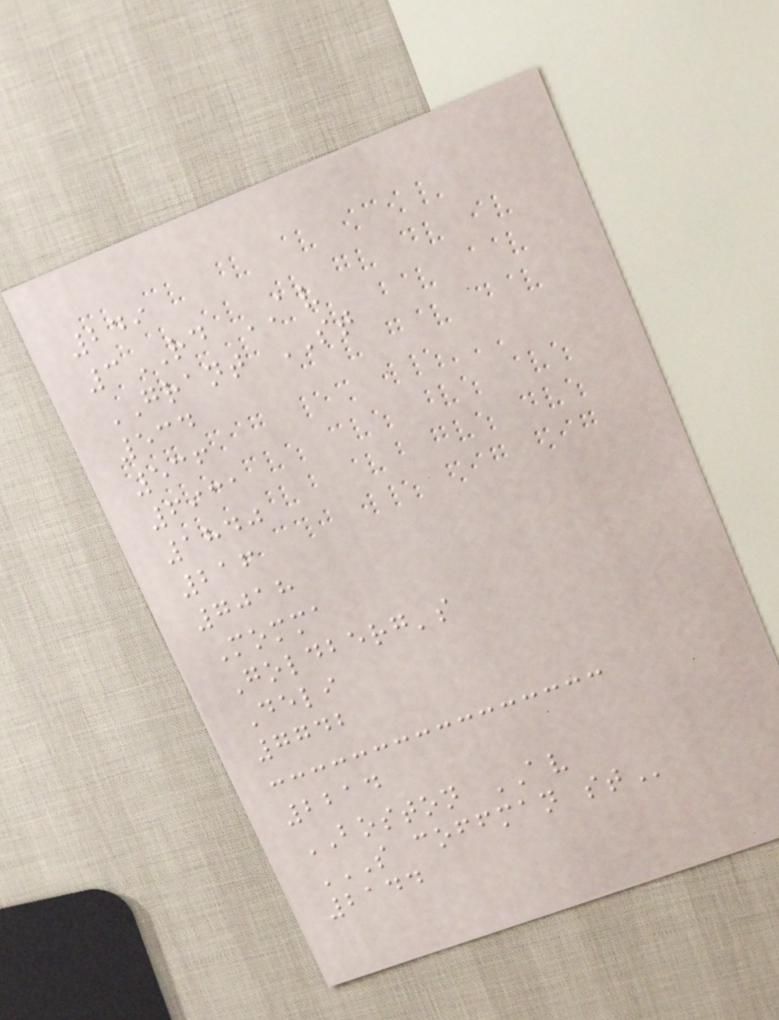249
3RD AV
GRANT ST
534
536
6931
1840
216
7018
Momma
Goldberg's
Deli
7742
2214
BOSTON AV
S COFFMAN ST
2144
